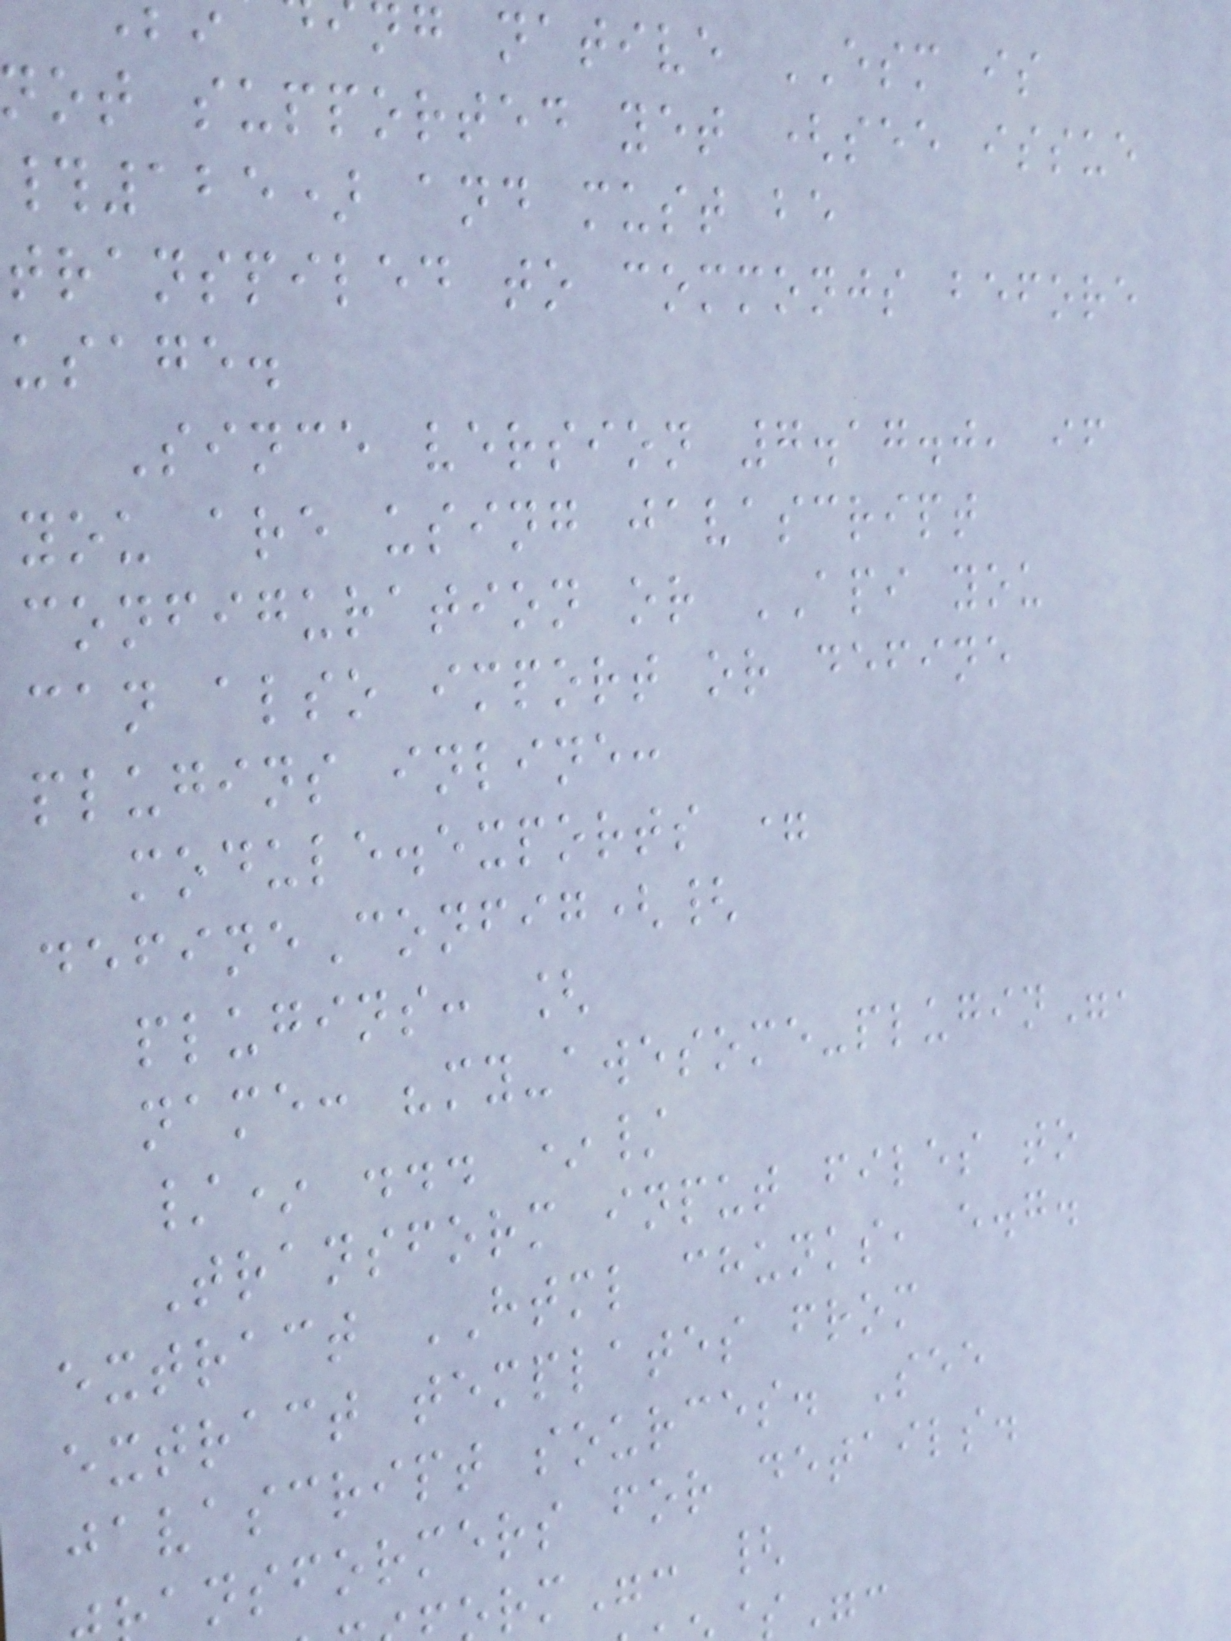g native ESM is
ot supported yet (see issue
#125) and must be
transpiled to commonjs before
usage.
Since version 7.17.0, if
you are using javascript
configuration or API you
can also import or define
plugins inline:
module.exports =
defineConfig({
plugins: [
name: "my-awesome-plugin",
/* ... */
Transform input files to
extract HTML chunks, e.g.
extract templates from
javascript sources. See
ansformers for details.
rm": {
